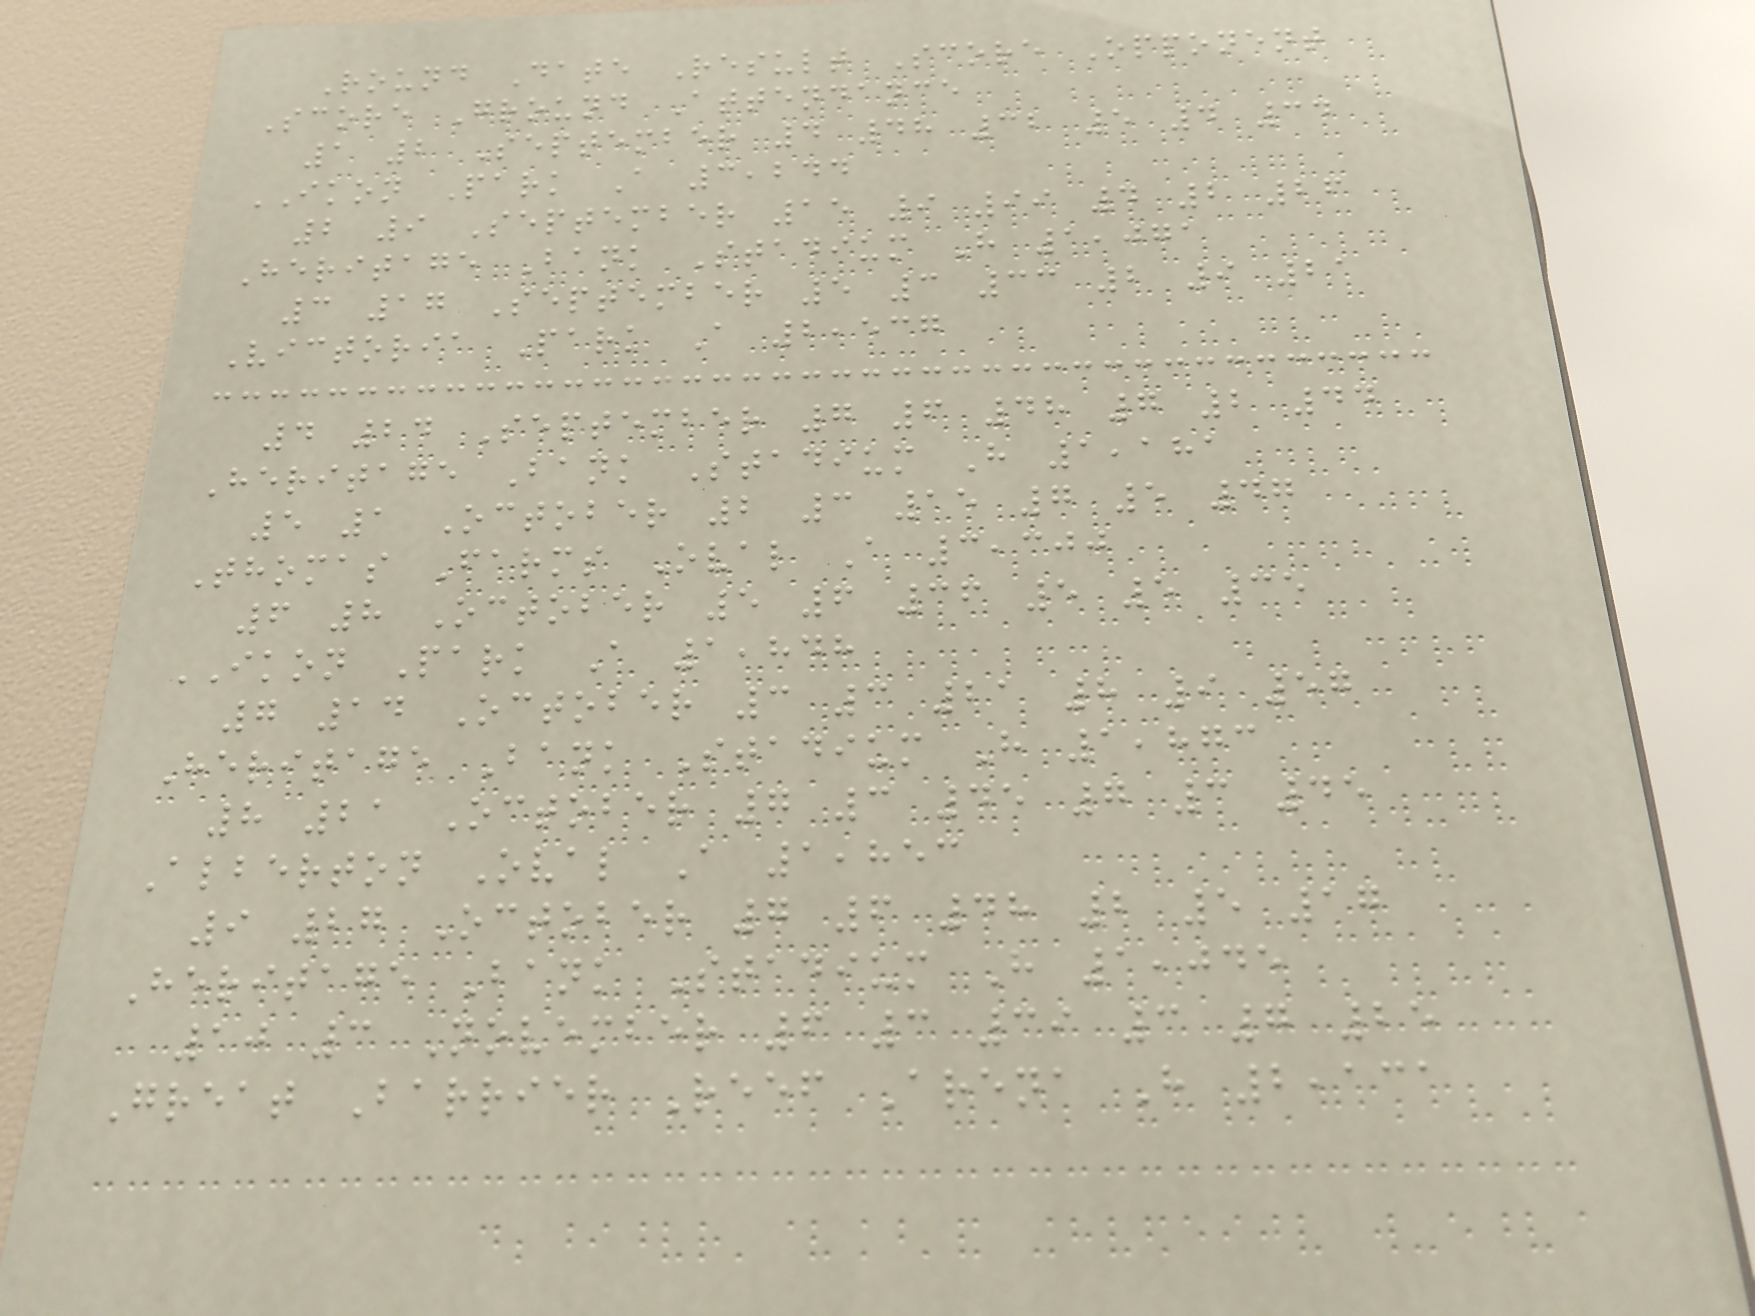Round Date Result Score Opponent
Score Ground Attendance
1 2 September 4 48 32 5 4 34
IKON Park A 3,244
2 9 September 15 9 99 4 2 26
Heritage Bank Stadium H 1,071
3 17 September 5 3 33 2 9 21
Victoria Park A 2,537
4 24 September 7 6 48 7 2 44
Heritage Bank Stadium H 1,181
5 1 October 2 3 15 7 5 47
Thomas Farms Oval A 3,300
6 8 October 5 6 36 5 5 35
IKON Park A 1,848
7 14 October 3 3 21 8 9 57
Heritage Bank Stadium H 1,873
8 21 October 7 3 45 7 3 45
Alberton Oval A 1,853
9 27 October 7 6 48 2 5 17
Heritage Bank Stadium H 1,045
10 3 November 6 3 39 3 7 25
Great Barrier Reef Arena H 2,131
